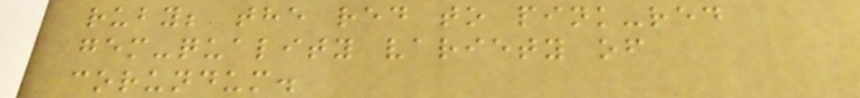ruby; the red to pink-red
gem-quality variety of
corundum.
